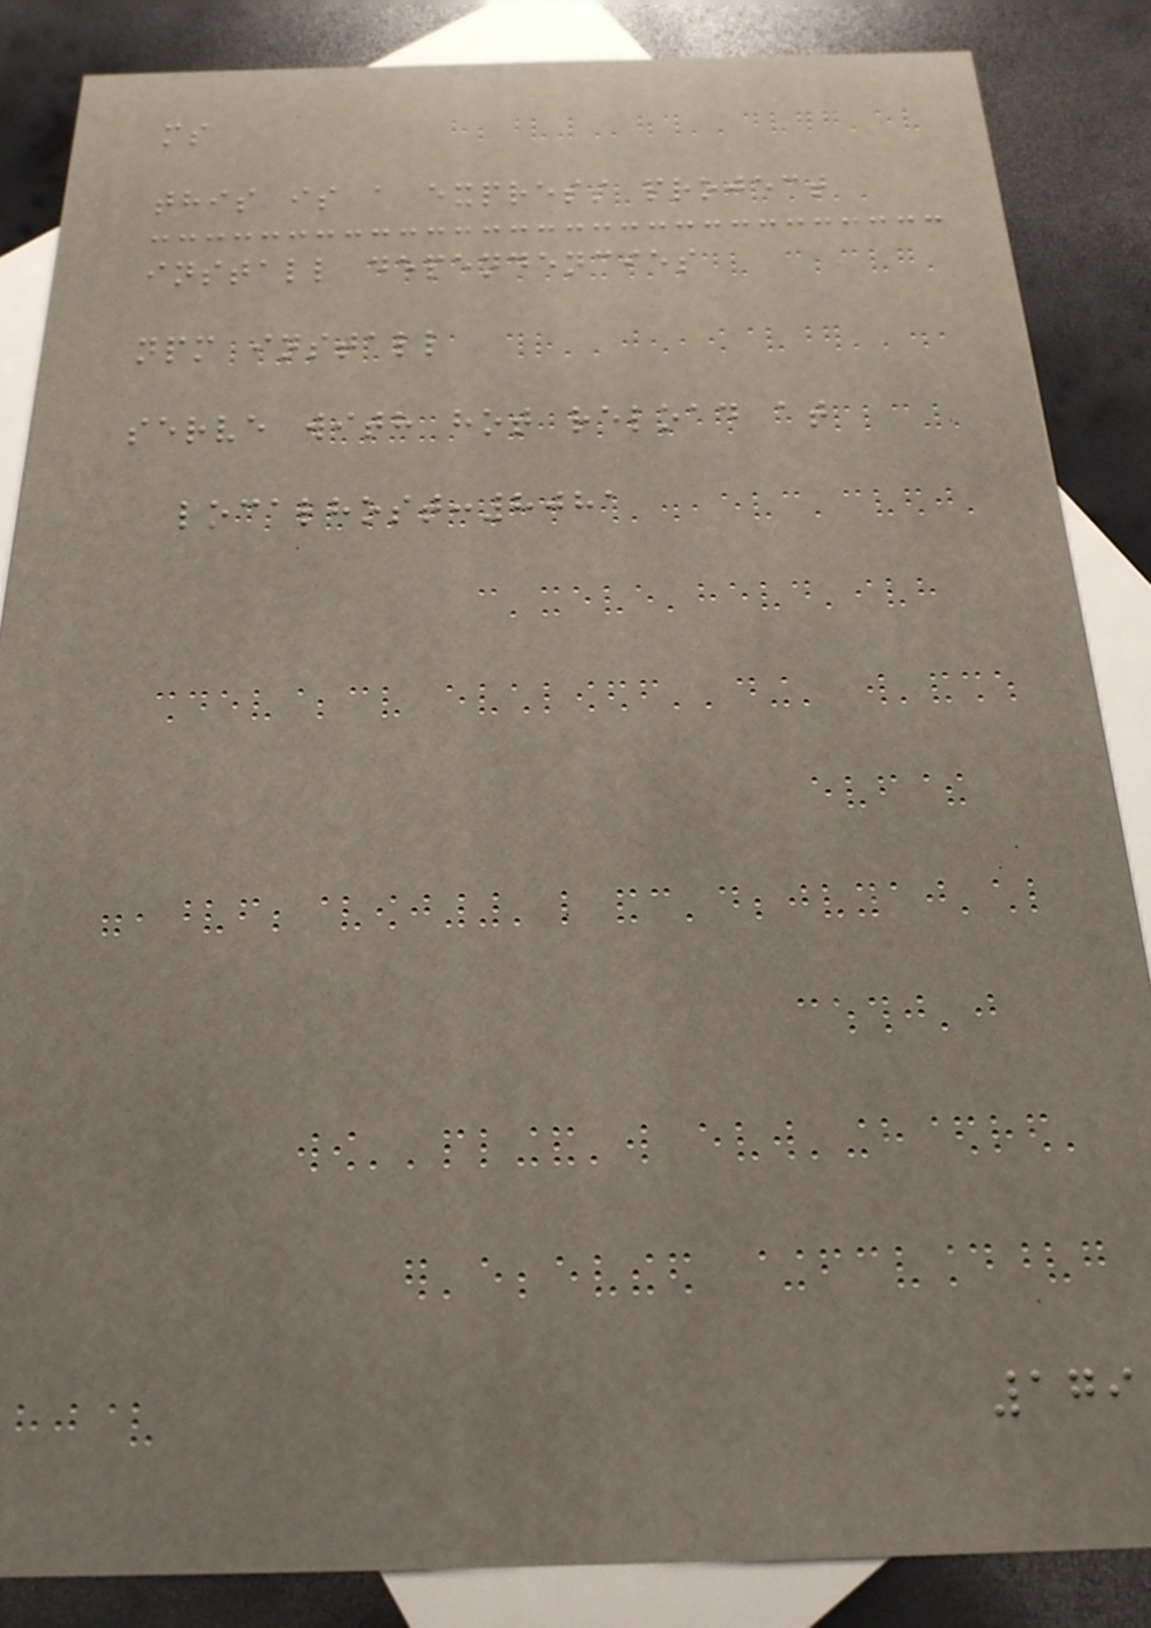ms
this is a express project
install dependencies
npm install
serve with hot reload at
localhost:8081
179
